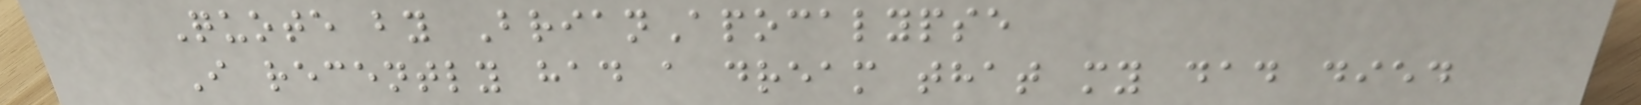Quote by BrianApocalypse
I recently had a dream that my dad died
